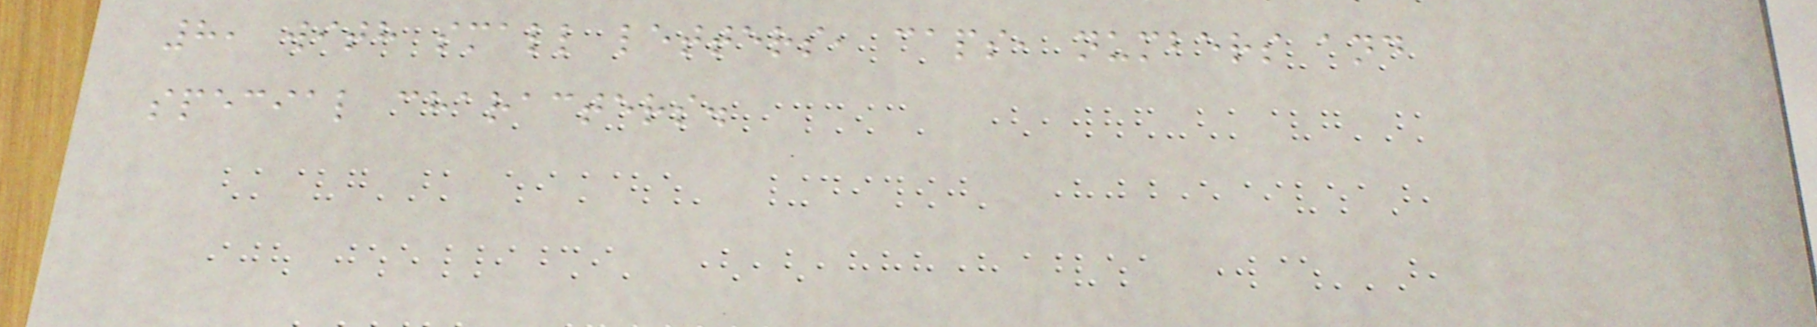8, with small letters, caps, numbers and
special characters.
